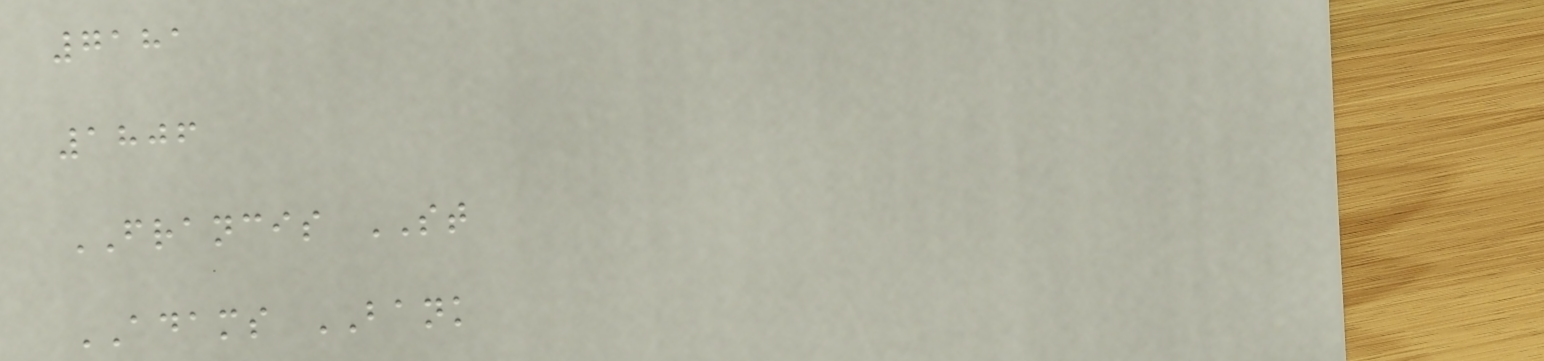7181
1806
FRANCIS ST
ADAMS BANK
